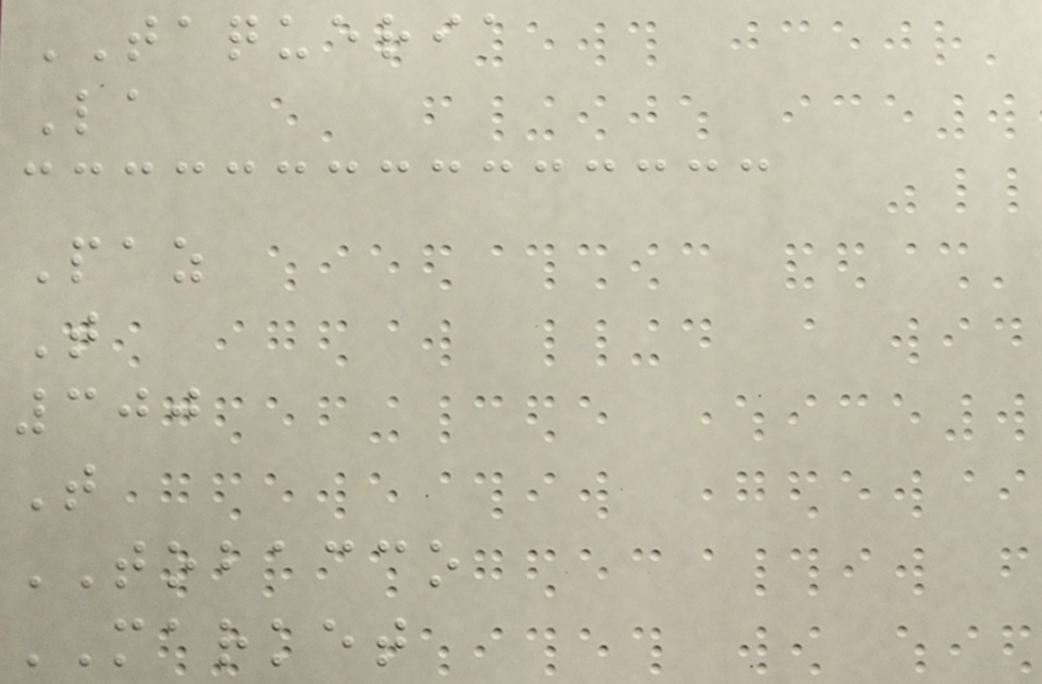TAQUERIA
La
Paz
T
300
T
TOBACCO
MARKET
